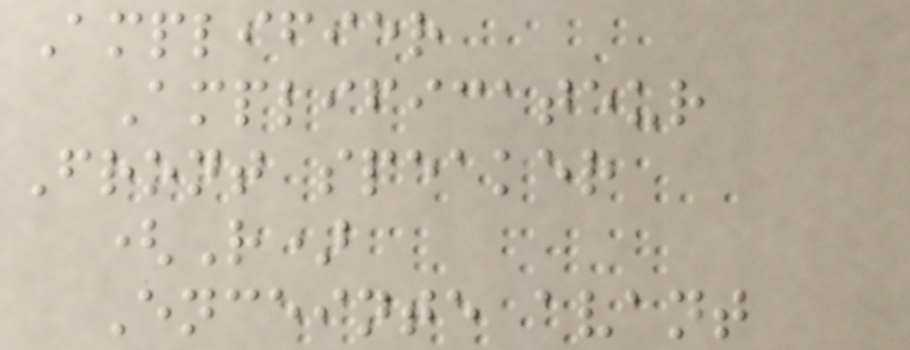Amplifier
Amplificateur
Front speaker
(R)
Enceinte avant
